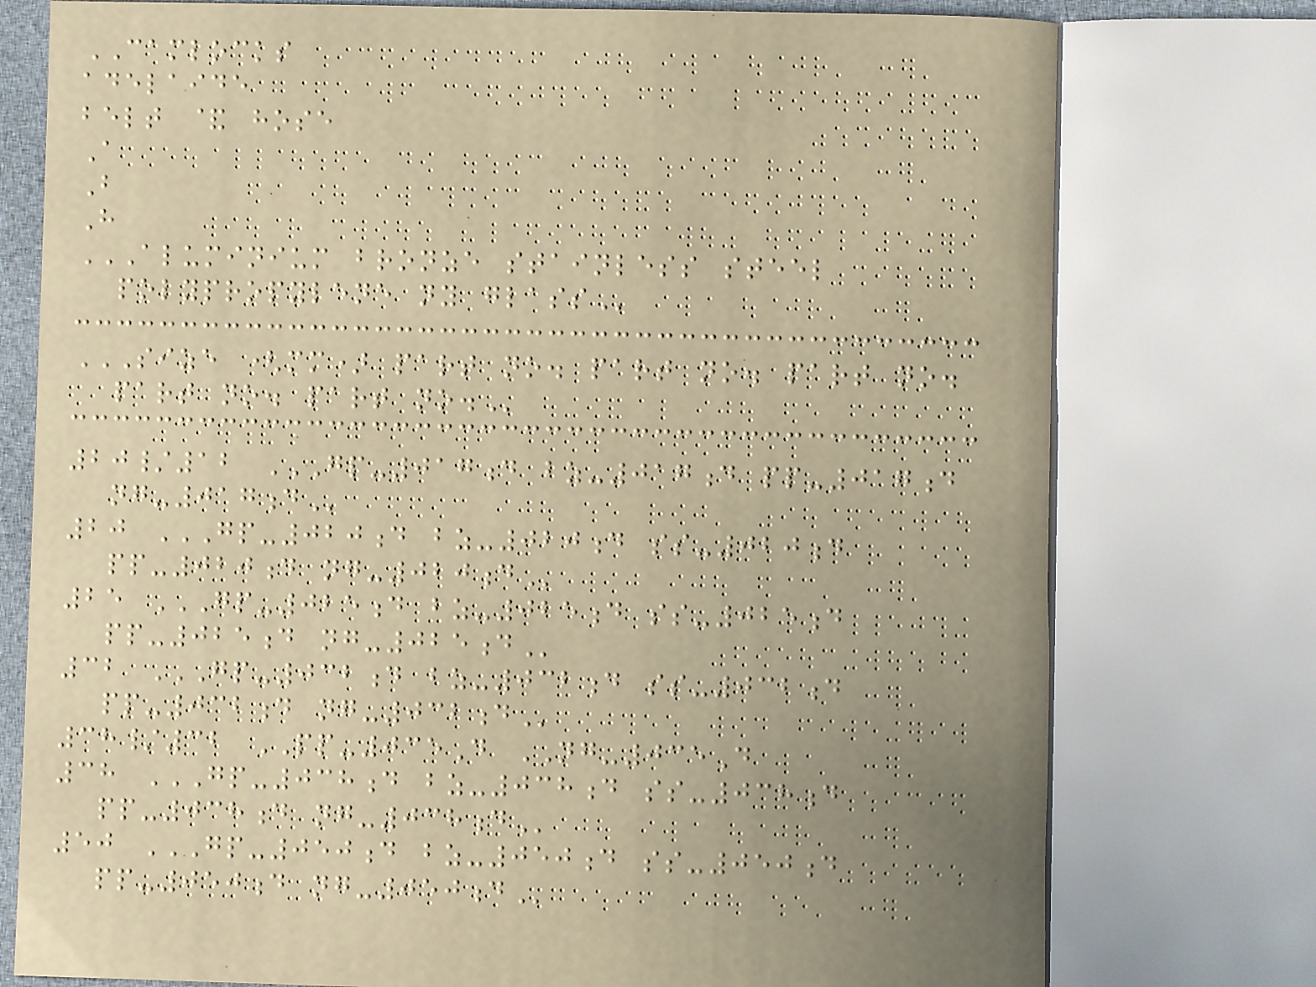CAMLOCKS
adelaide
belt & hose
A
B
H
ALUMINIUM BRONZE STAINLESS STEEL
POLYPROPYLENE NY GLASS
SIZE (MM) PART NO. PART NO. PART NO.
PART NO. PART NO.
20/12 GP-017D BZ-017D PP-017D
NG-017D
20 GP-020D BZ-020D SS-020D
PP-020D NG-020D
25 GP-025D BZ-025D SS-025D
PP-025D NG-025D
32 GP-032D BZ-032D SS-032D
PP-032D NG-032D
38/32 PP-035D NG-035D
38 GP-038D BZ-038D SS-038D
PP-038D NG-038D
50 GP-050D BZ-050D SS-050D
PP-050D NG-050D
